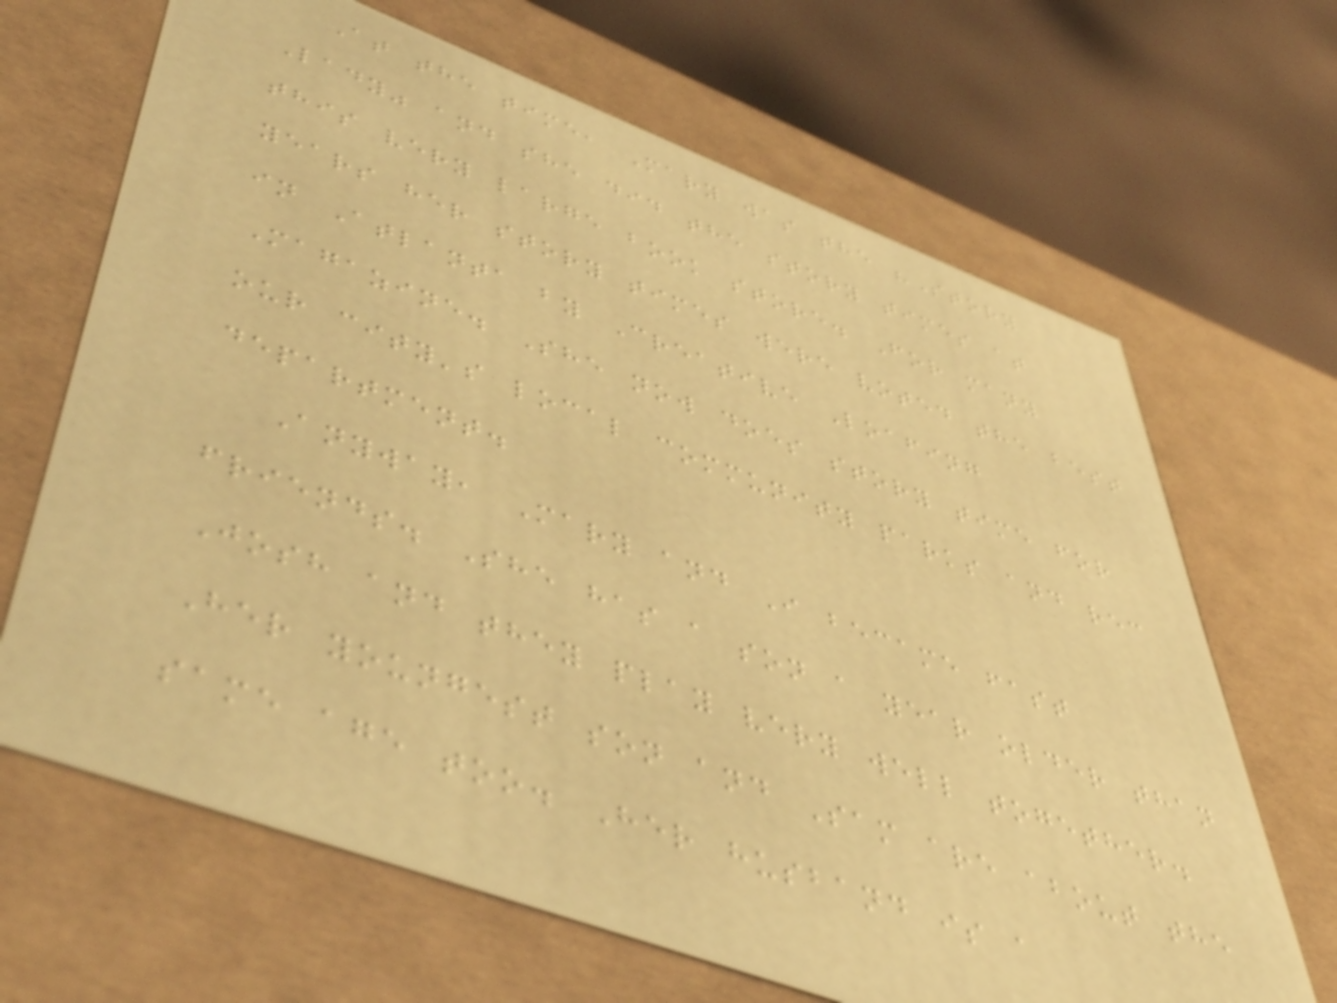At the time, Mary was the "Story
Lady" and she did the story times at
this very large book store. For many
years her story times were voted the best
in Atlanta by Creative Loafing
Magazine. She now does story time for
our city's local community parks and rec
department.
Anyway, Mary and I became fast
friends. She has a son a year older than
Josh and they play very well together.
Her youngest son and Sam are about the
same age too. Her husband is a
